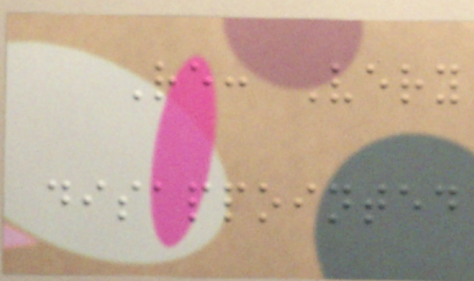Re: Very
disappointed
